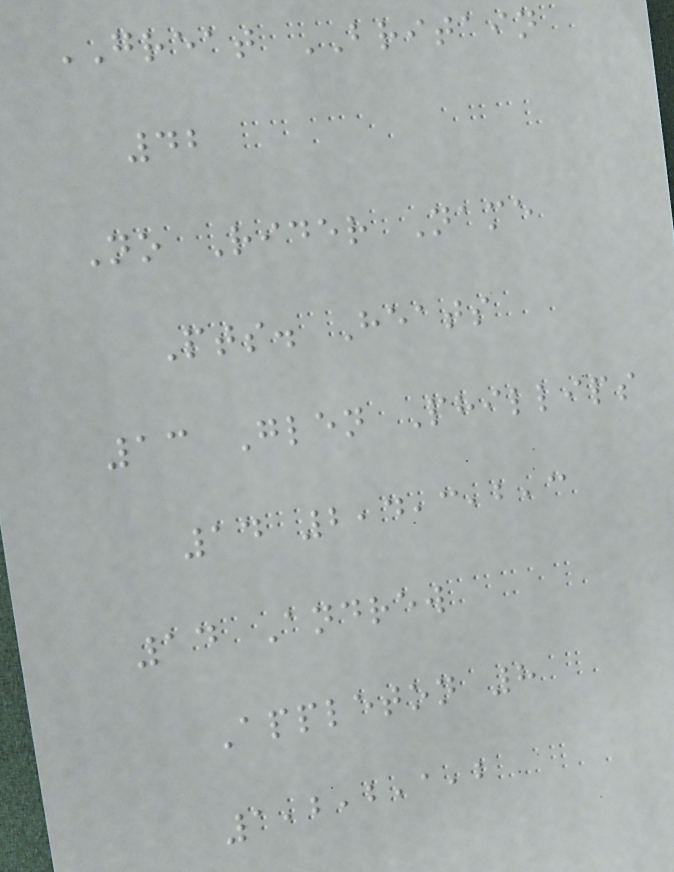GREAT BRITAIN
42
No Rider Name
Pts. Heats
13 Glen Phillips
14 2,4,3,2,3
14 Andrew
Appleton 8
1,2,2,1,2
